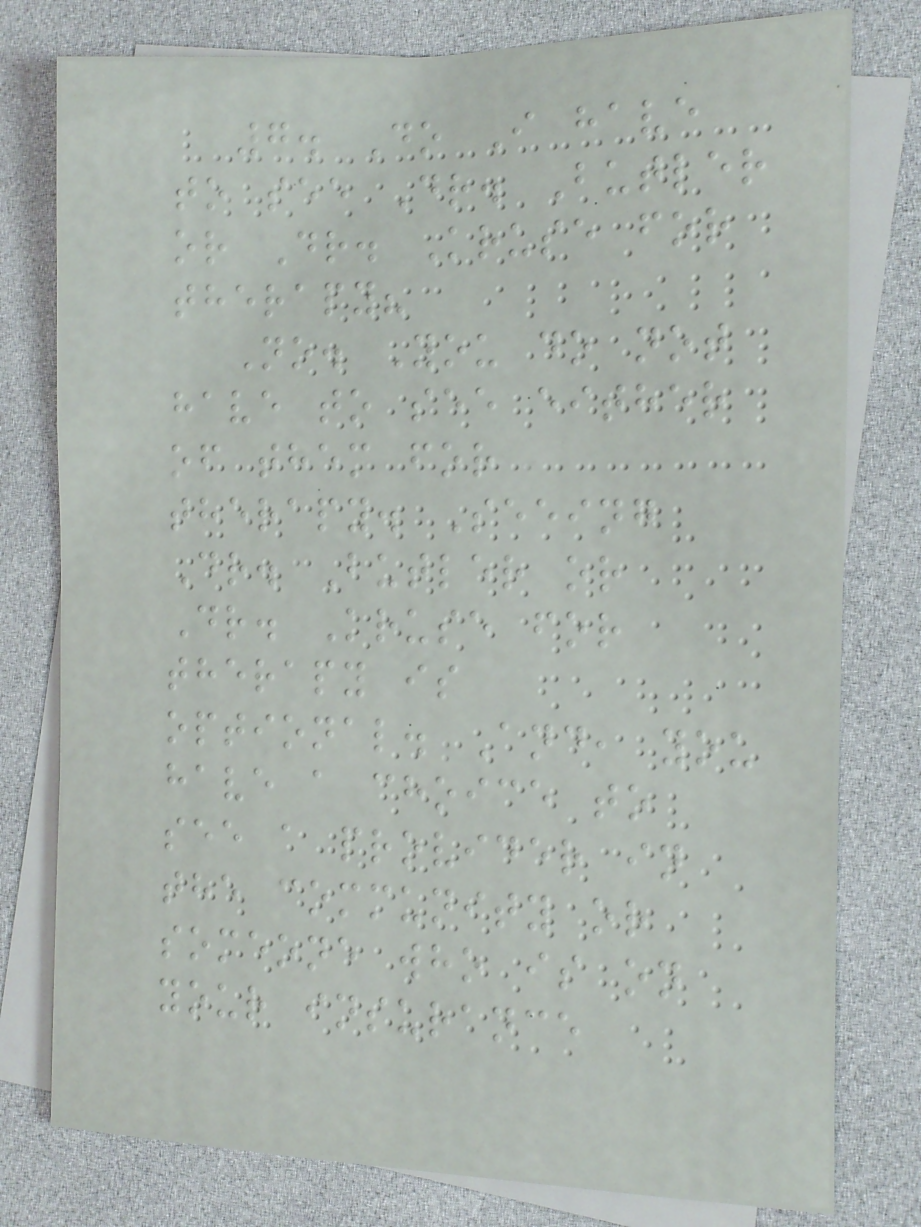7. Do I have
to see Dr. Butler
or Dr. Kruse for
therapy?
No. You do not
have to see either
of them for
therapy. Seeing
Dr. Butler or
Dr. Kruse for
therapy is
optional. And, you
have a choice to
see a provider in
the community or
someone who is on
your insurance
